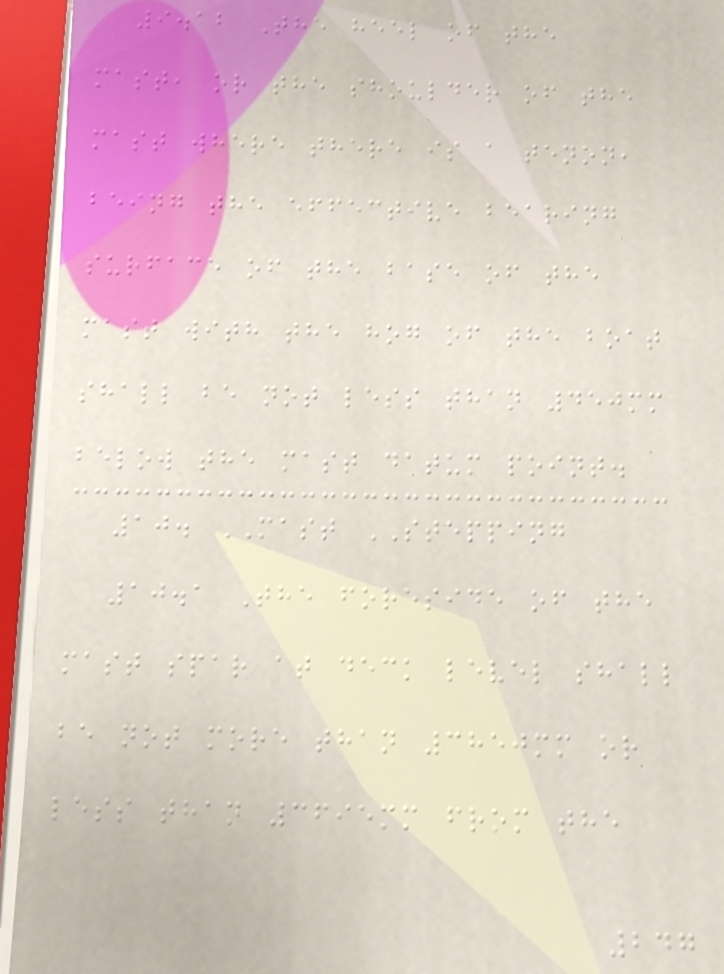9.12 The heel of the
mast, or the shoulder of the
mast where there is a tenon,
being the effective bearing
surface of the base of the
mast with the hog of the boat
shall be not less than 450mm
below the mast datum point.
10. MAST STEPPING
10.1 The foreside of the
mast spar at deck level shall
be not more than 3850mm or
less than 3695mm from the
247
